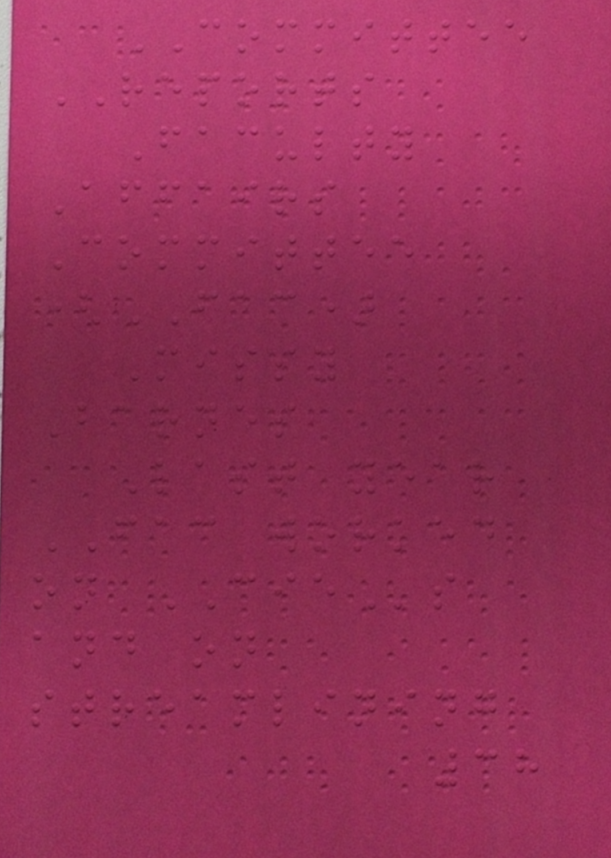COMMITTEE
REPORTS
Faculty
Affairs
Committee
(FAC)
Missy
Barnes
Last year
FAC worked
on CIEs
and on
streamlining
38
